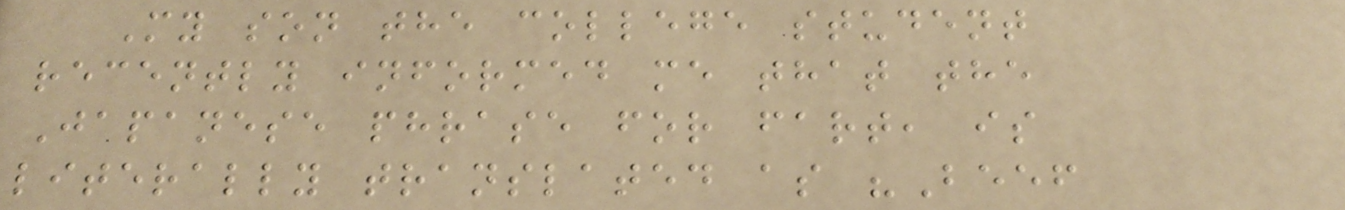My son the college student
recently informed me that the
Japanese phrase for fart, is
literally translated as "Beef
